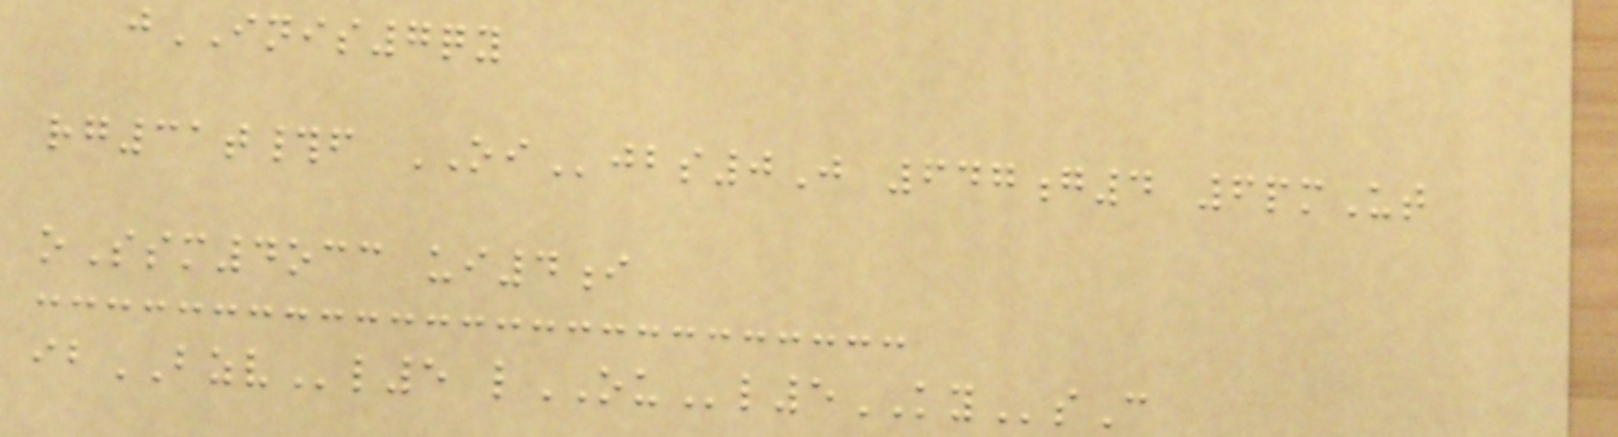jINIS7qy
rg31t#f OIjbs0J 647g4 6pmUt
oSsm4occ ui4i
ibBZVl5 lOUl5KYsC
